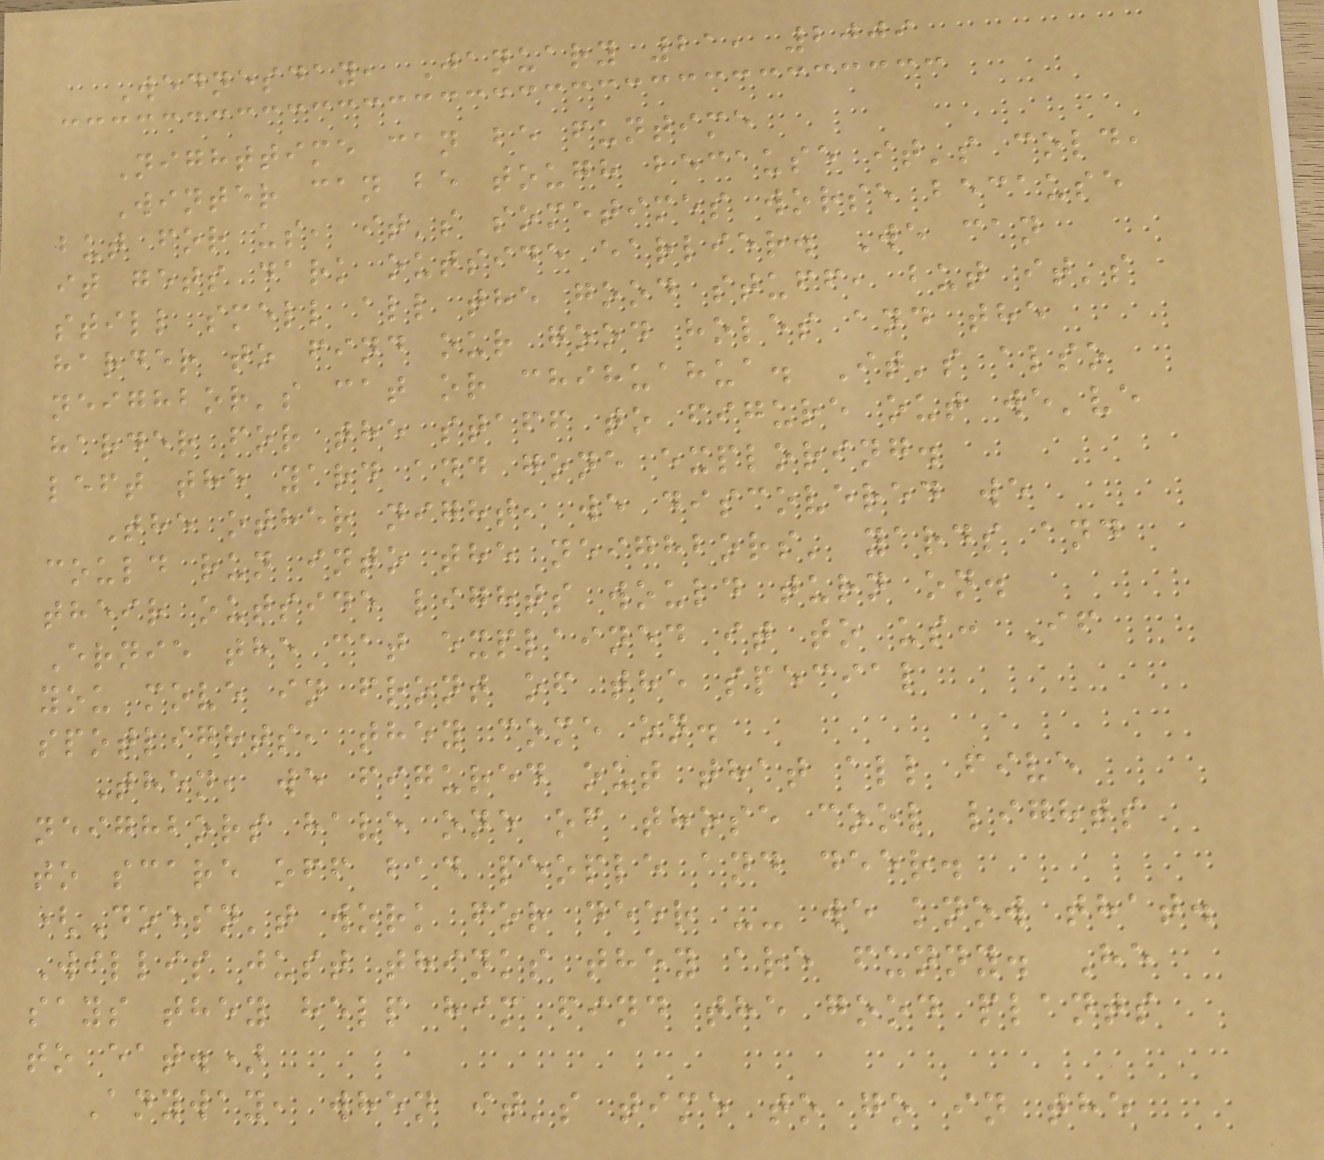Wednesday, January 21, 2009
Nighttime can be funtime
Winter can be tough because it's cold,
but for us, it's sometimes worse because
it gets dark outside earlier. We can
still smell all the good stuff, but it's
harder to find our good holes and the
neighbor's cat or chihuahua. It's also
harder for the staff to figure out we've
left the yard and gone exploring.
The other night, we discovered we
could run into the neighbors' yards and
their outside lights would turn on.
Ernie the cat explained it to us: If
you move in front of the special
spotlights, they come on.
Then, we figured out that all five
neighbors have one of those cool lights
to scare off bad people and deer.
(Doesn't work for deer -- we know that.
Willis just thinks they are funny. He
says they help him find the good plants
to eat.)
Anyway, when it's time to go in the
